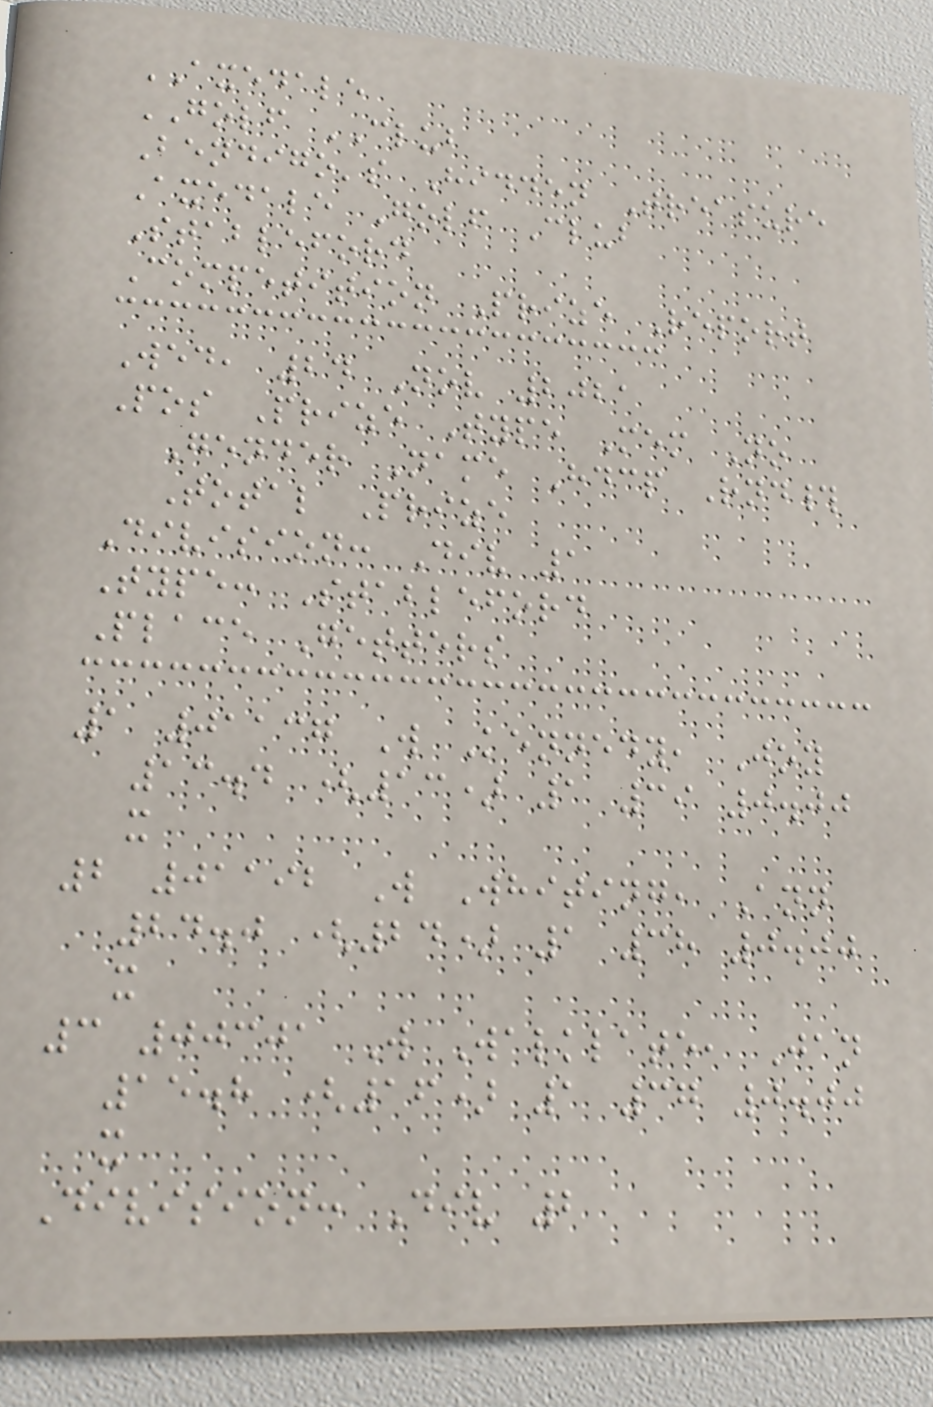AXEDALE
GOLF CLUB
Bendigo's Hidden Treasure
Axedale Golf Club
Stableford
Competition Prize Report
Wed, 24 Nov 2021
Pos Prize Type Mem No
Gender Name Hdcp Rnd#
Total Prize
Division: Div 1
Type: Stableford
Place Getters
1 01137 W Kennedy, Joy
13.4 (13) 1 39 0.00
x
2 01192 W Whiting, Ann
24.0 (24) 1 38 0.00
x
3 00301 W Walklate, Jan
15.8 (16) 1 37 0.00
x
Division: Div 2
